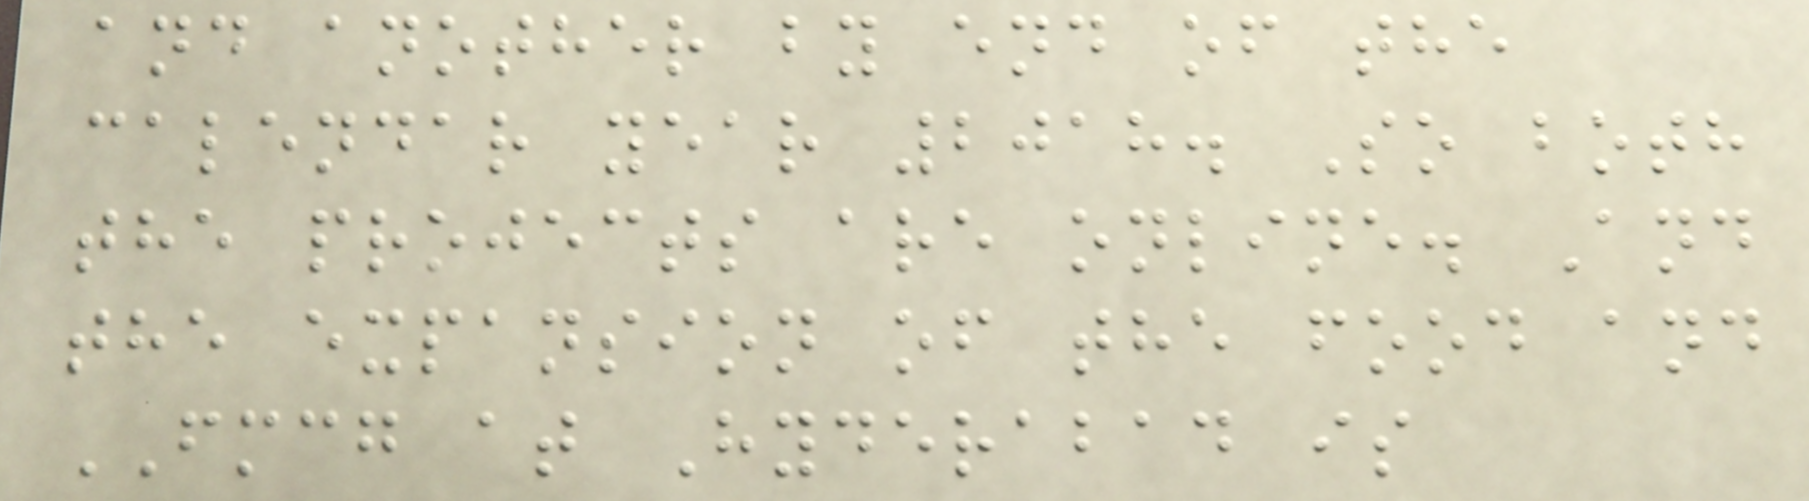and another by end of the
calendar year 2018. So both
the projects are online. And
the expansion of the food and
FMCG at Hyderabad is
